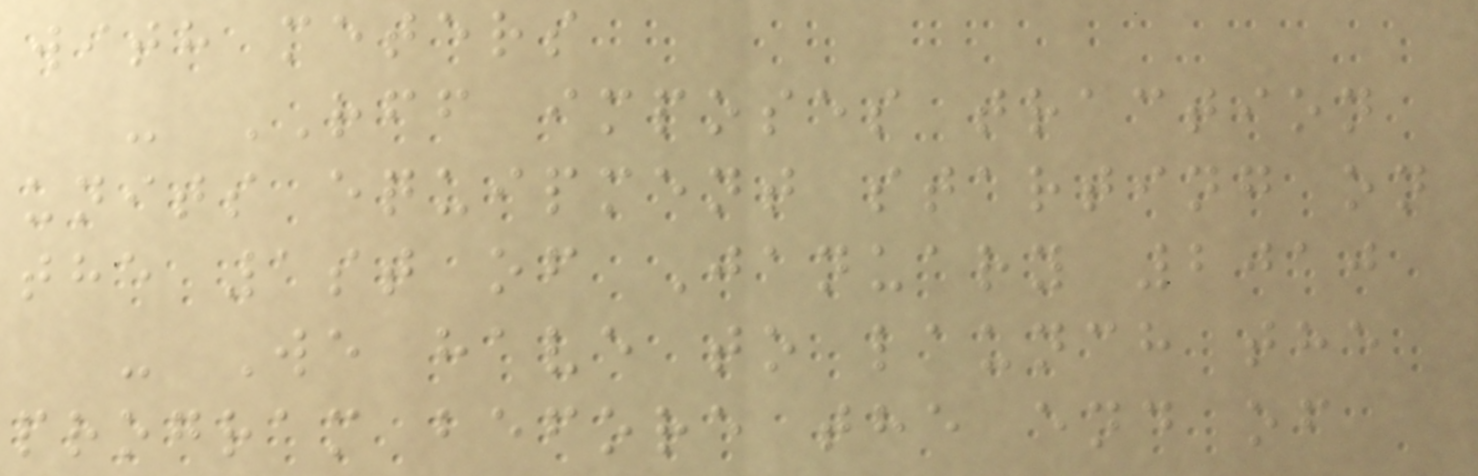with meters
- RFF imposes traction
units equipment starting on
the 1st of January 2010
- We have to launch the
program before the end of
